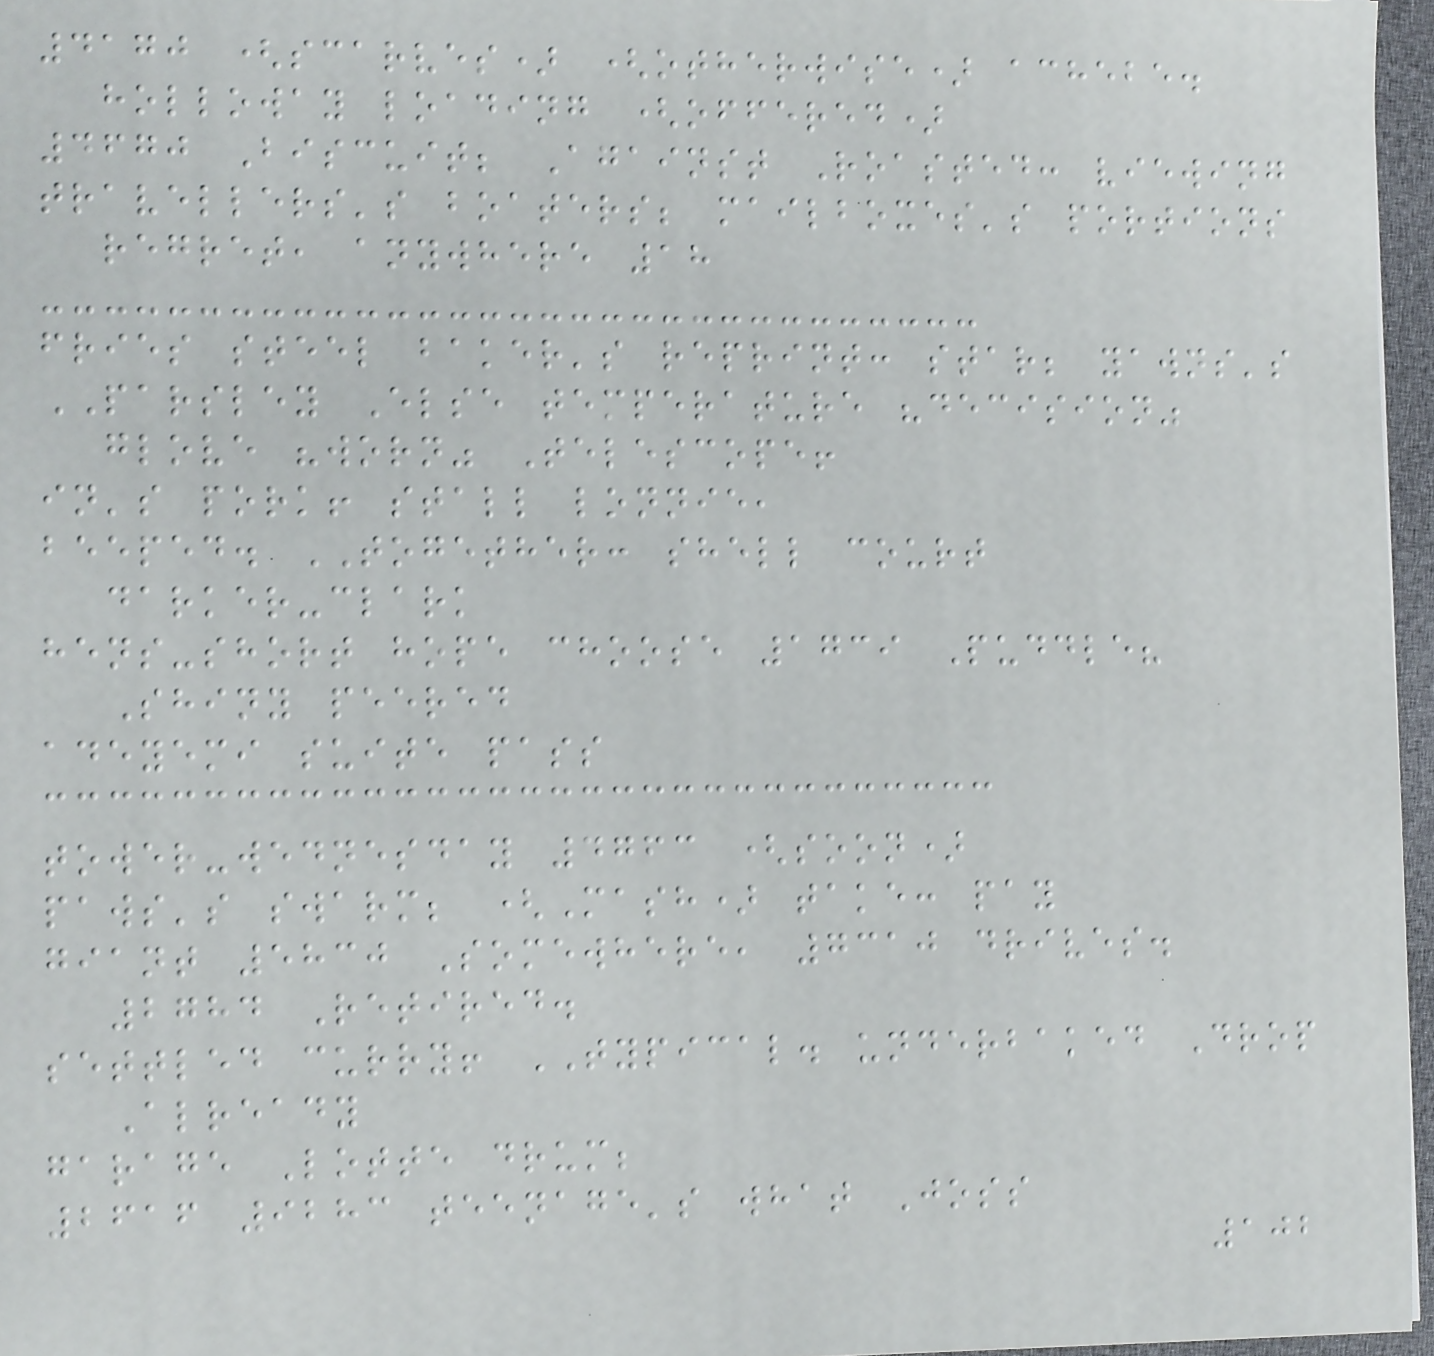4170 (scarves) (otherwise) achebe.
holloway loading (offered)
4670 Biscuit; Against Roasted: viewing
travellers's boaters; mailboxes's portions
regret, anywhere 18
fries steel baker's reprint: star; yawns's
PARSLEY Else temperature "decision"
glove "worn" Telescope!
in's pork! stall lonnie,
beeped. TOGETHER: shell court
darker-clark
hens-short hope choose 1739 Puddle?
Shiny peered
adeyemi suite pass
tower-wednesday 4763 (soon)
paws's swarm; (Mash) take: pay
giant 5830 Somewhere, 7310 drives.
2784 Retired.
settled curry! TYPICAL. underbaked Drop
Already
garage Lotte drum;
2616 9283 teenage's what Joss
102
